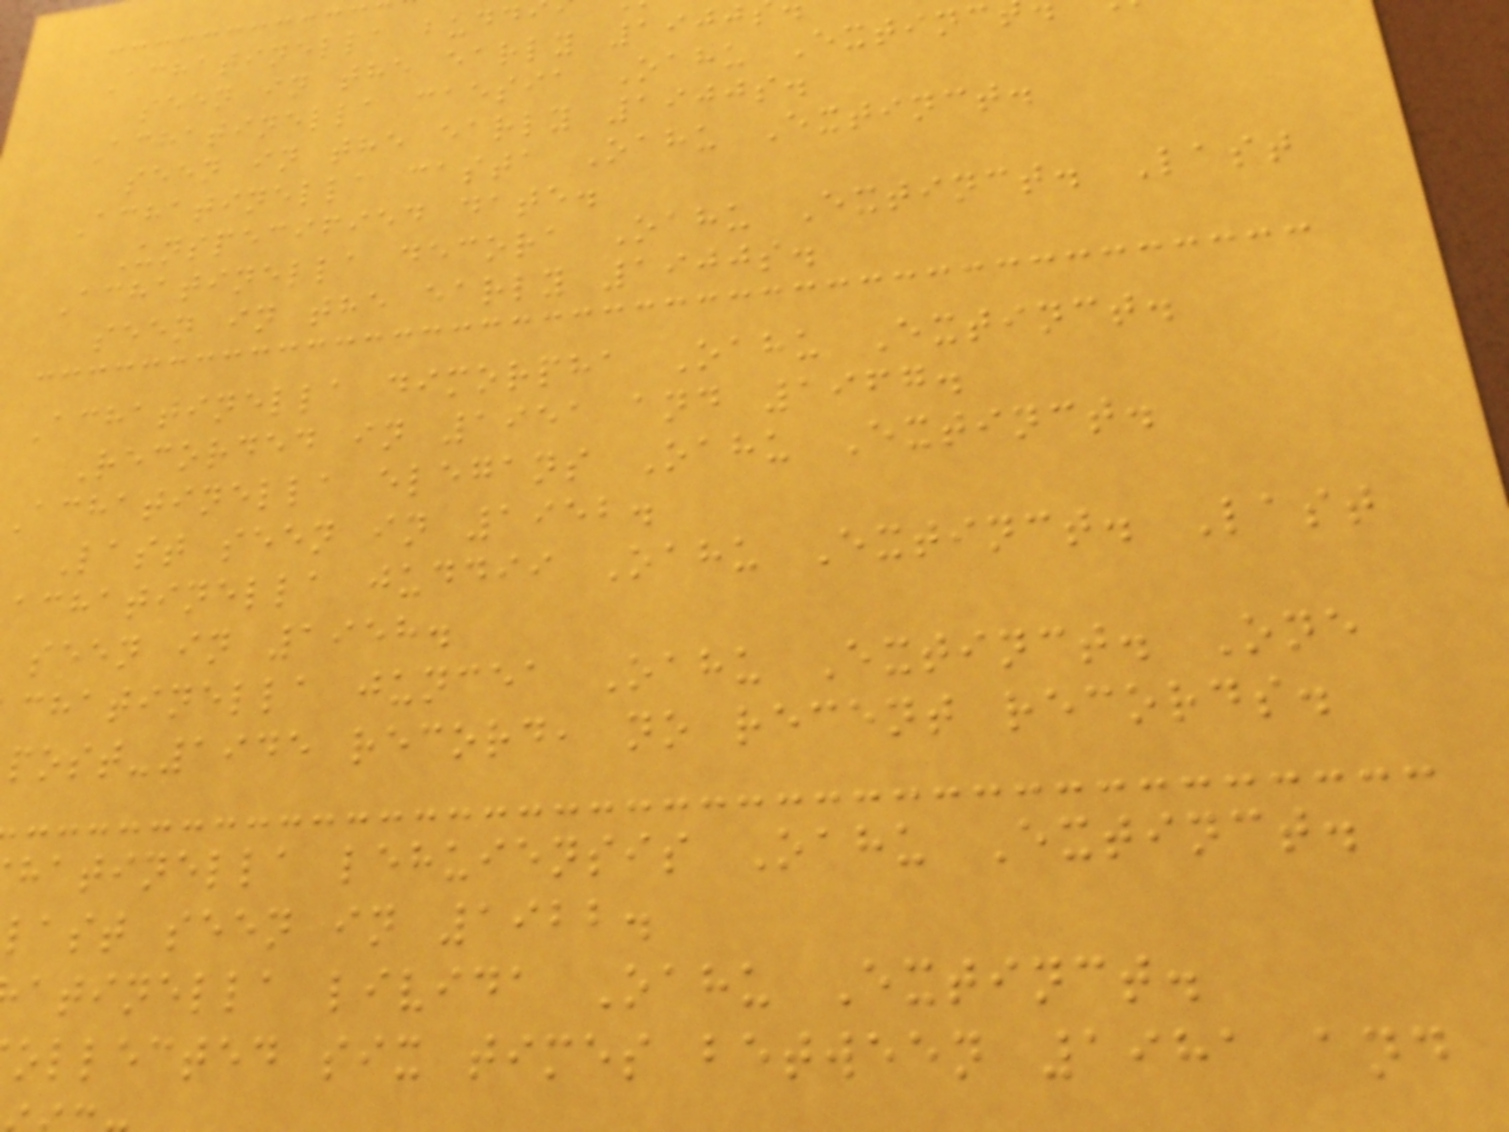Achatinella budd
seen in the early 1900
Achatinella caesia Oahu Extinc
seen in the early 1900s.
Achatinella casta Oahu Extinct.
Unspecified date.
Achatinella decora Oahu Extinct. Last
seen in the early 1900s.
Achatinella dimorpha Oahu Extinct.
Recorded in 1951 and 1967.
Achatinella elegans Oahu Extinct.
Last seen in 1952.
achatinella juddii Oahu Extinct. Last
seen in 1958.
chatinella juncea Oahu Extinct. One
post-1945 record, no recent records.
hatinella lehuiensis Oahu Extinct.
last seen in 1922.
atinella livida Oahu Extinct.
ollected six times between 1981 and
